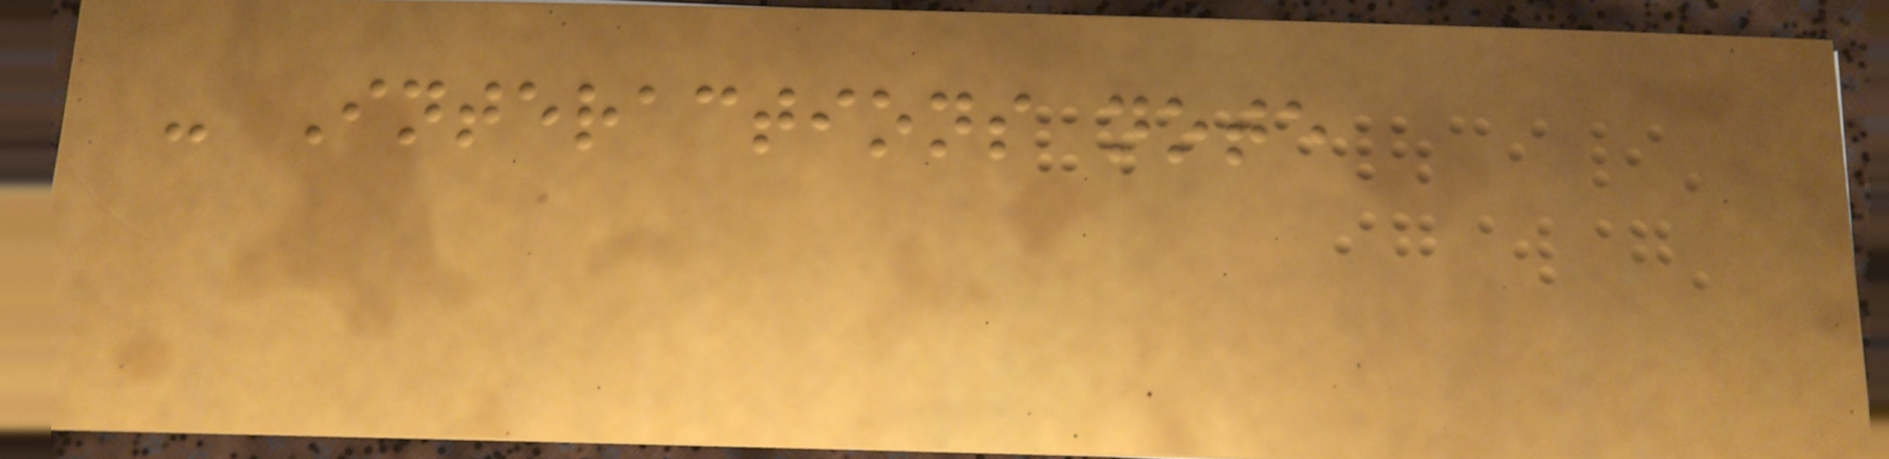- Interactions note
